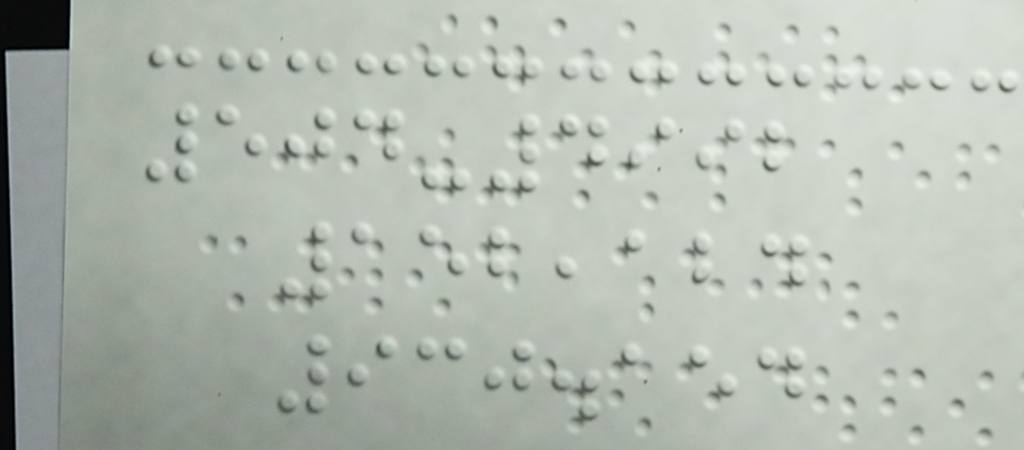504-4992
152,124
930.154
